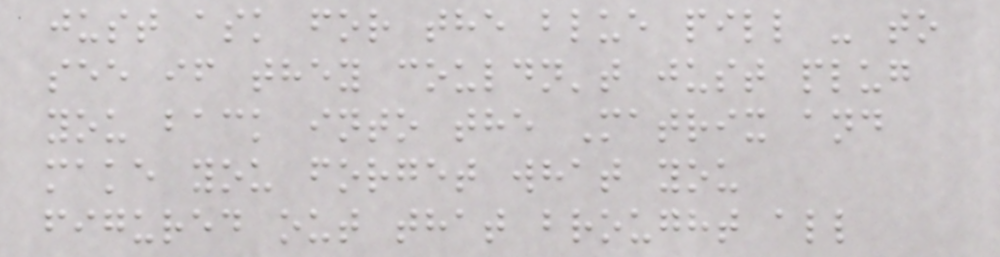just ask for the blue pill - to
see if they couldn't just plug
you back into the Matrix and
make you forget what you
figured out that brought all
